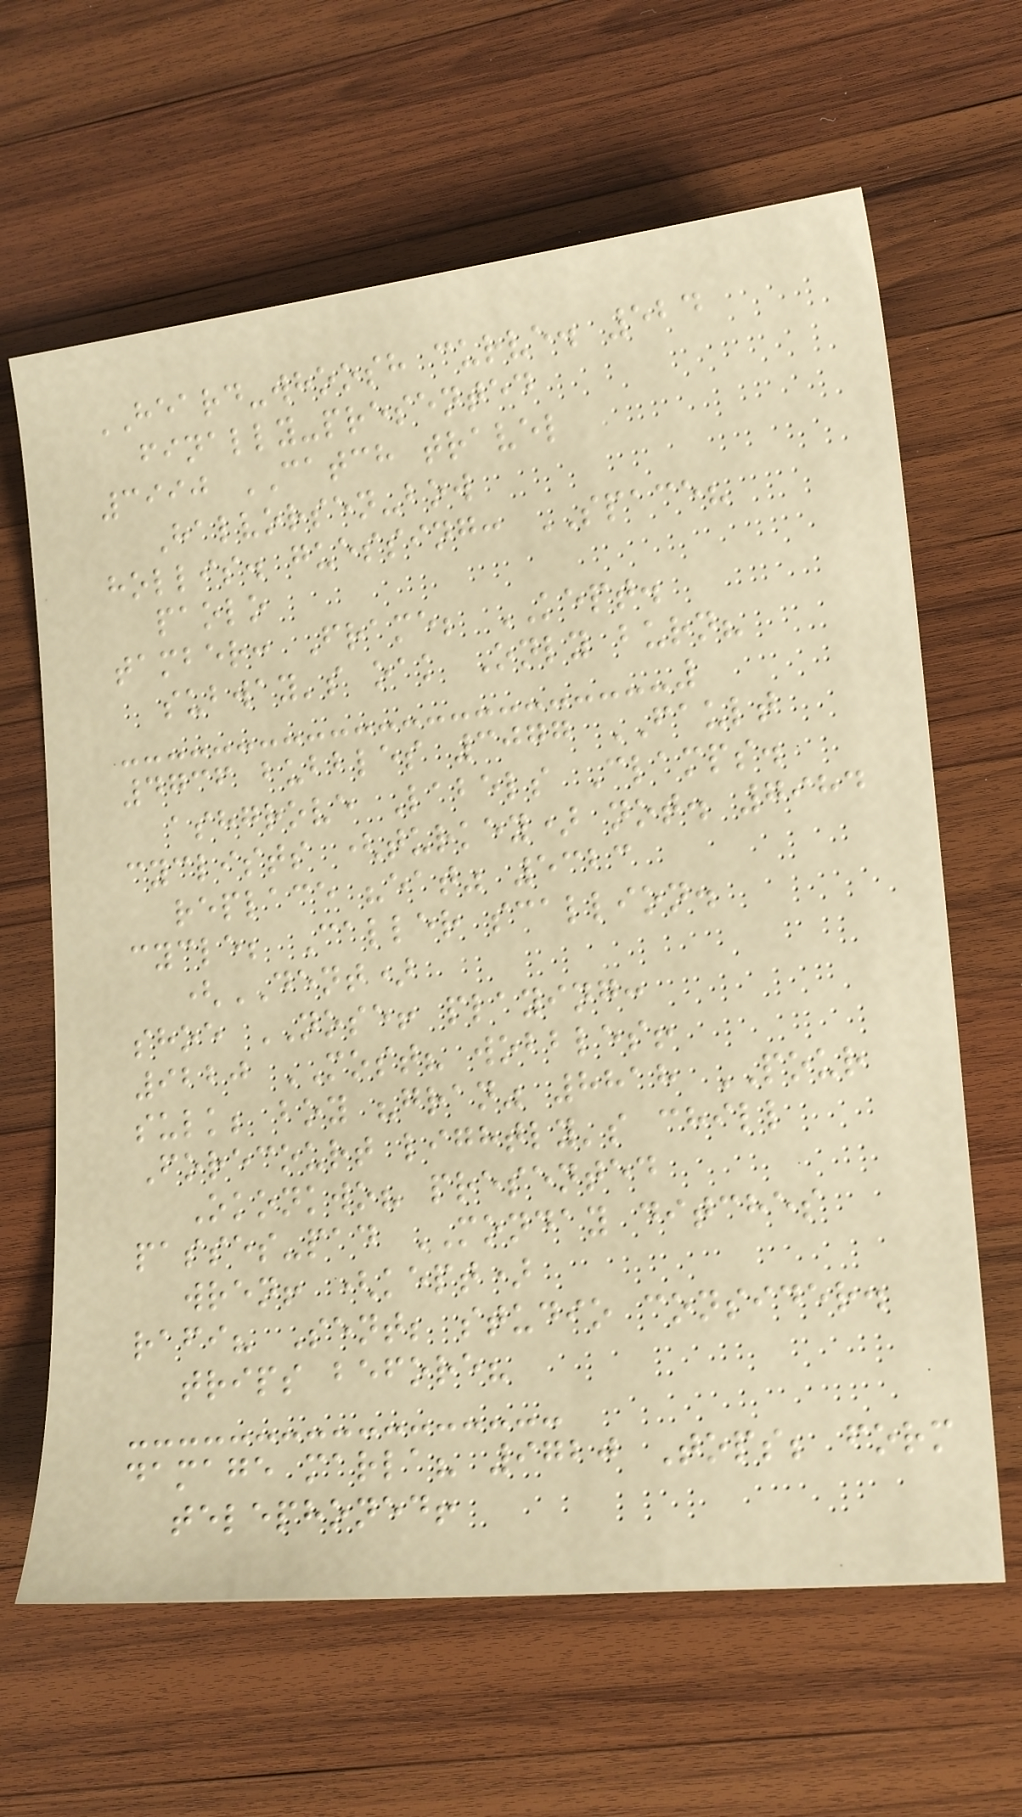HEARD-whoosh curve. 524
finally-presented
3990 CATCH travel
Halvorsen-bow
hollis. guessing: SPACE?
paolo
tamber: Frame; KEPT.
subway's oak Only burn?
4736 bubbles 3077 FAULT
ashgrove Labels Clamps.
cyclists (turkey) not. 7984
replace "eat" 5323
cycle; Caller scallion.
(DENT)
shoe NOSE! playing:
9220 MOST? wobbles!
sulk; boy "gran" 8818 POUR
Forecourt lightly's chill
Okonkwo? presented
passes-pad MONDAY ditches
wren! (kept)
rafi? Sent; studio consider.
trips before?
damage marla? 9720 Tops; form
telephoned!
